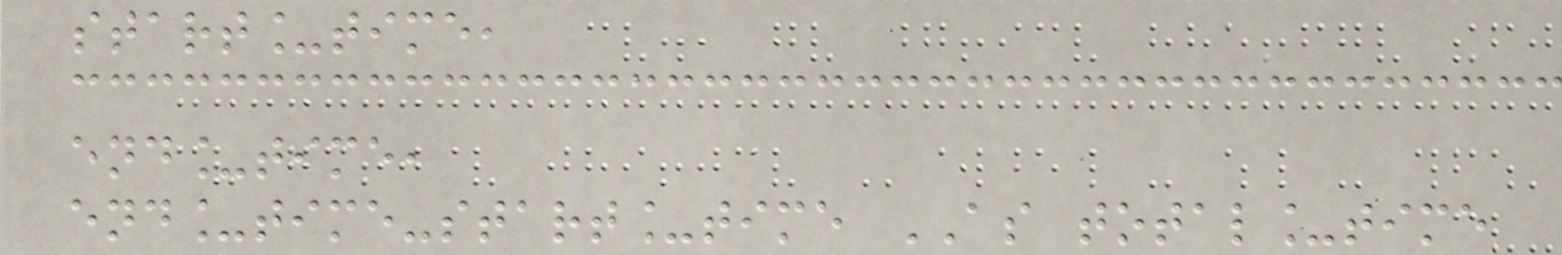start_time,
end_time,
end_time-start_time AS total_time
